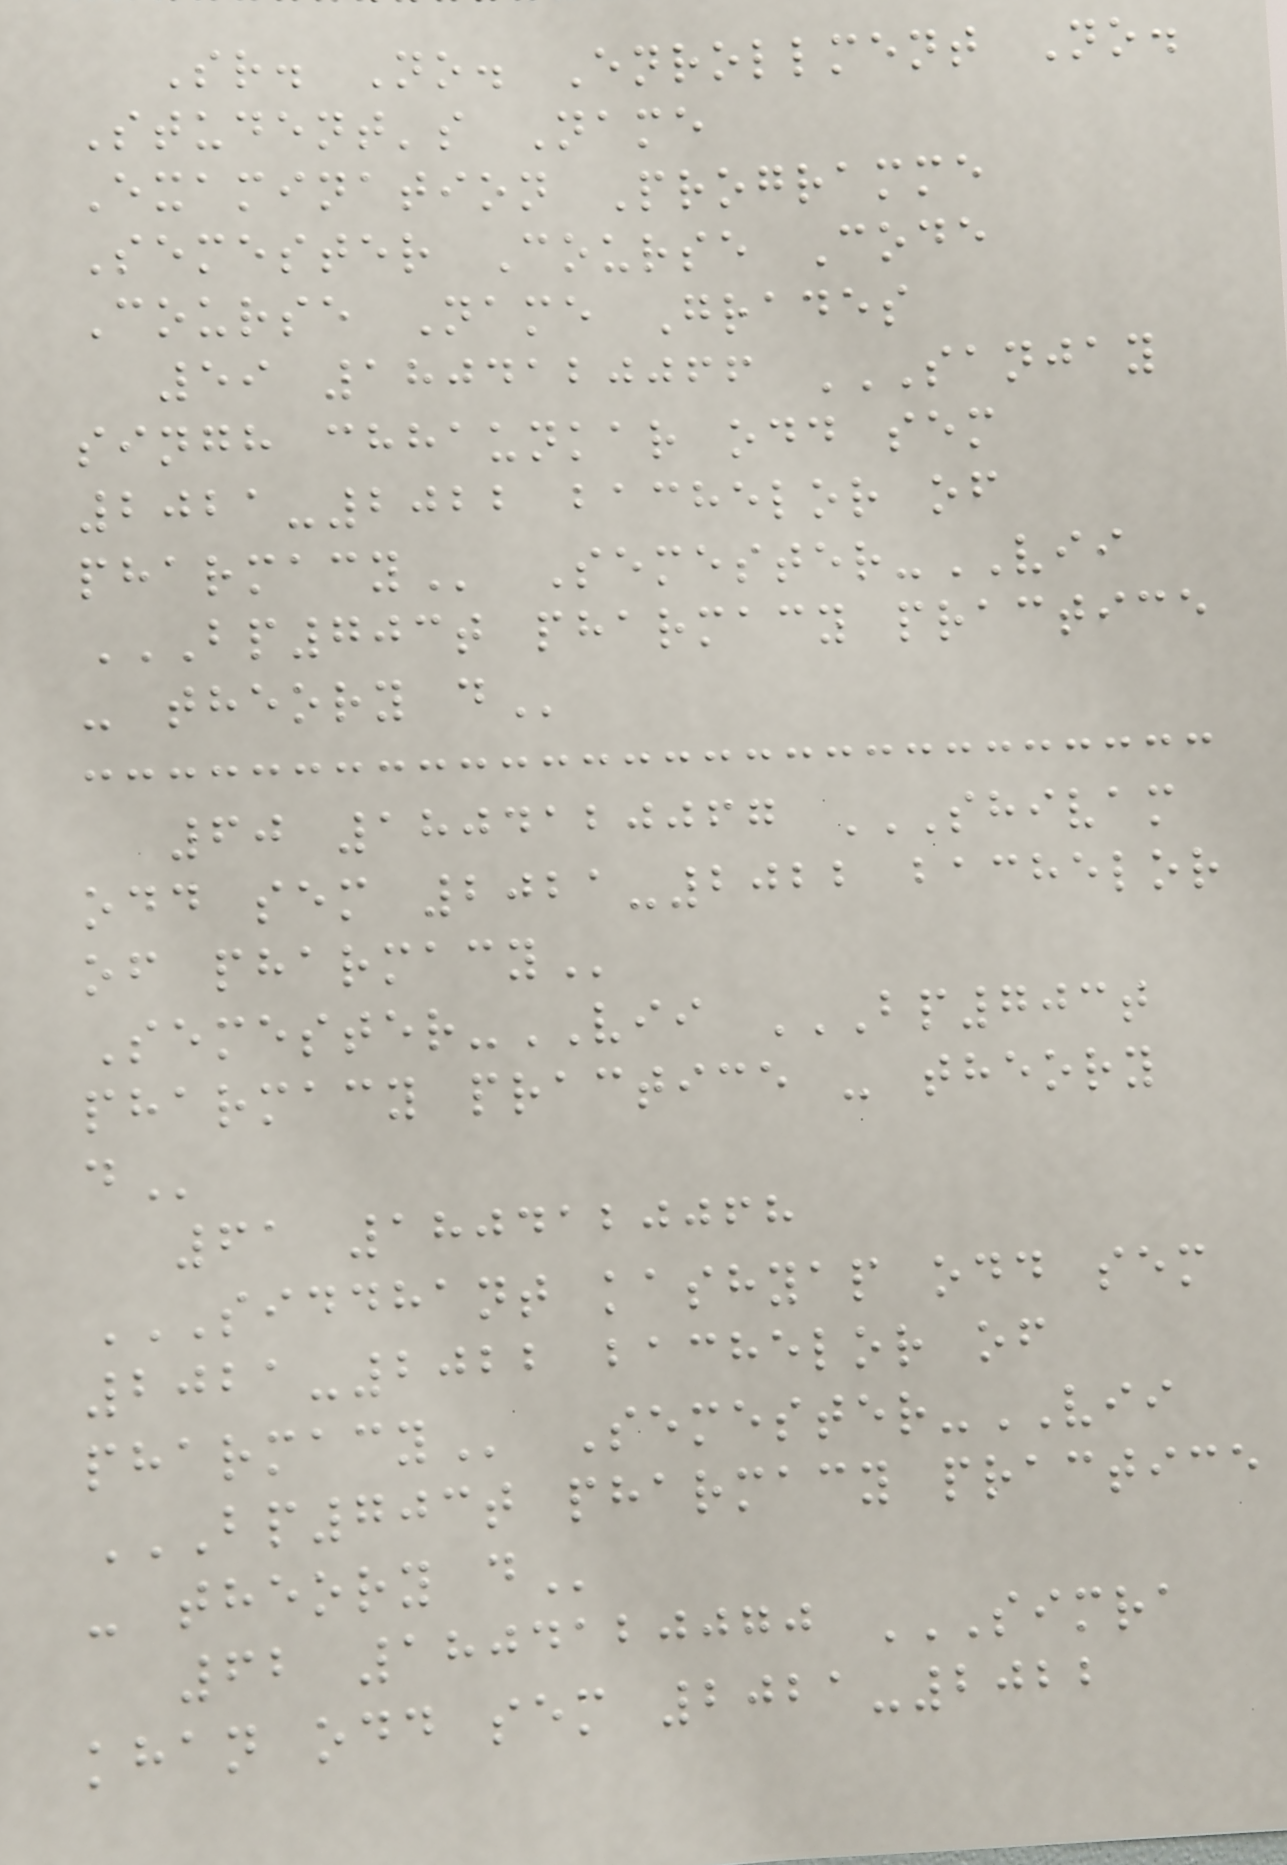Sr. No. Enrollment No.
Student's Name
Examination Programme
Semester Course Code
Course Name Grades
59 1804120066 SANJAY
SINGH CHHAUNKAR ODD SEM
2021-2022 BACHELOR OF
PHARMACY Semester-VII
BP703T PHARMACY PRACTICE
- THEORY D
60 1804120067 SHIVAM
ODD SEM 2021-2022 BACHELOR
OF PHARMACY
Semester-VII BP703T
PHARMACY PRACTICE - THEORY
D
61 1804120068
SIDDHANT KASHYAP ODD SEM
2021-2022 BACHELOR OF
PHARMACY Semester-VII
BP703T PHARMACY PRACTICE
- THEORY D
62 1804120070 SIMRA
KHAN ODD SEM 2021-2022
